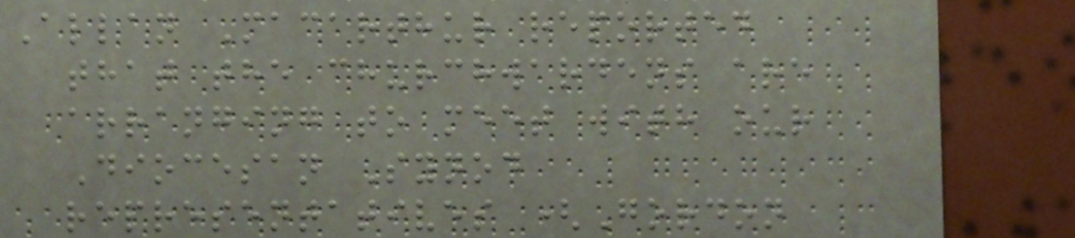Allan Macarthur reported
that the churchwardens are
arranging to meet with our
Diocesan Synod
representatives (Gordon
